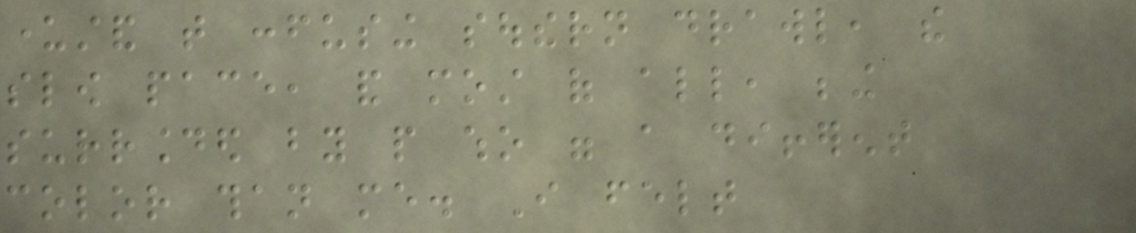understand that confusing southern drawl, the
slow pace, and most of all, being
surrounded by people who were a different
color than me. I felt
